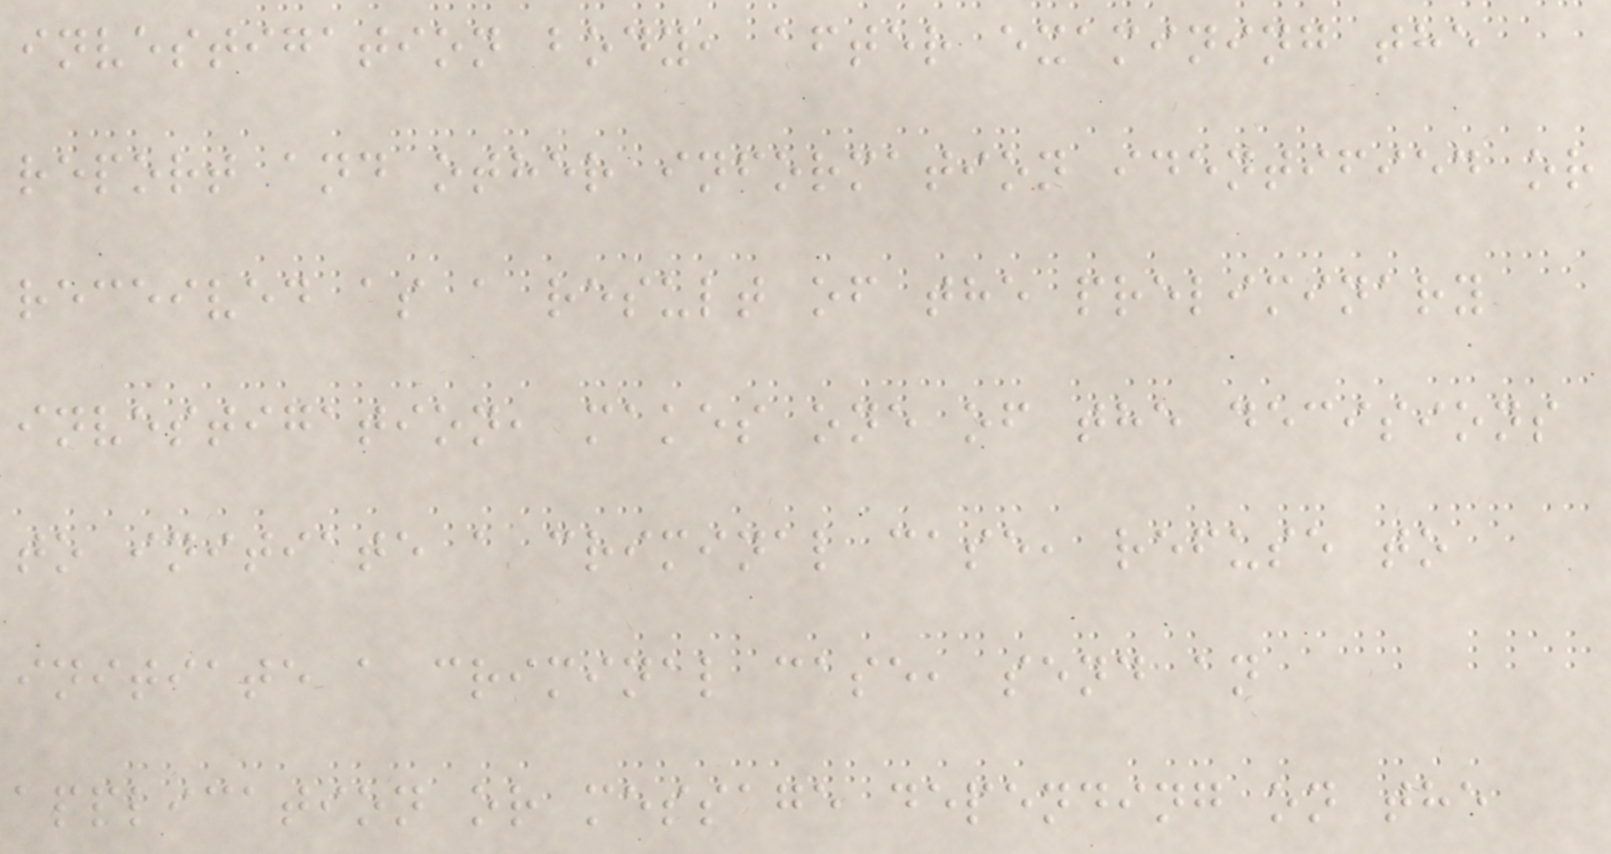investigation body, after examining the
report and other information identified or
received as a result of the preliminary
investigation, makes one of the decisions
to initiate a criminal case, refuse to
initiate a criminal case, send an
application or message depending on the
